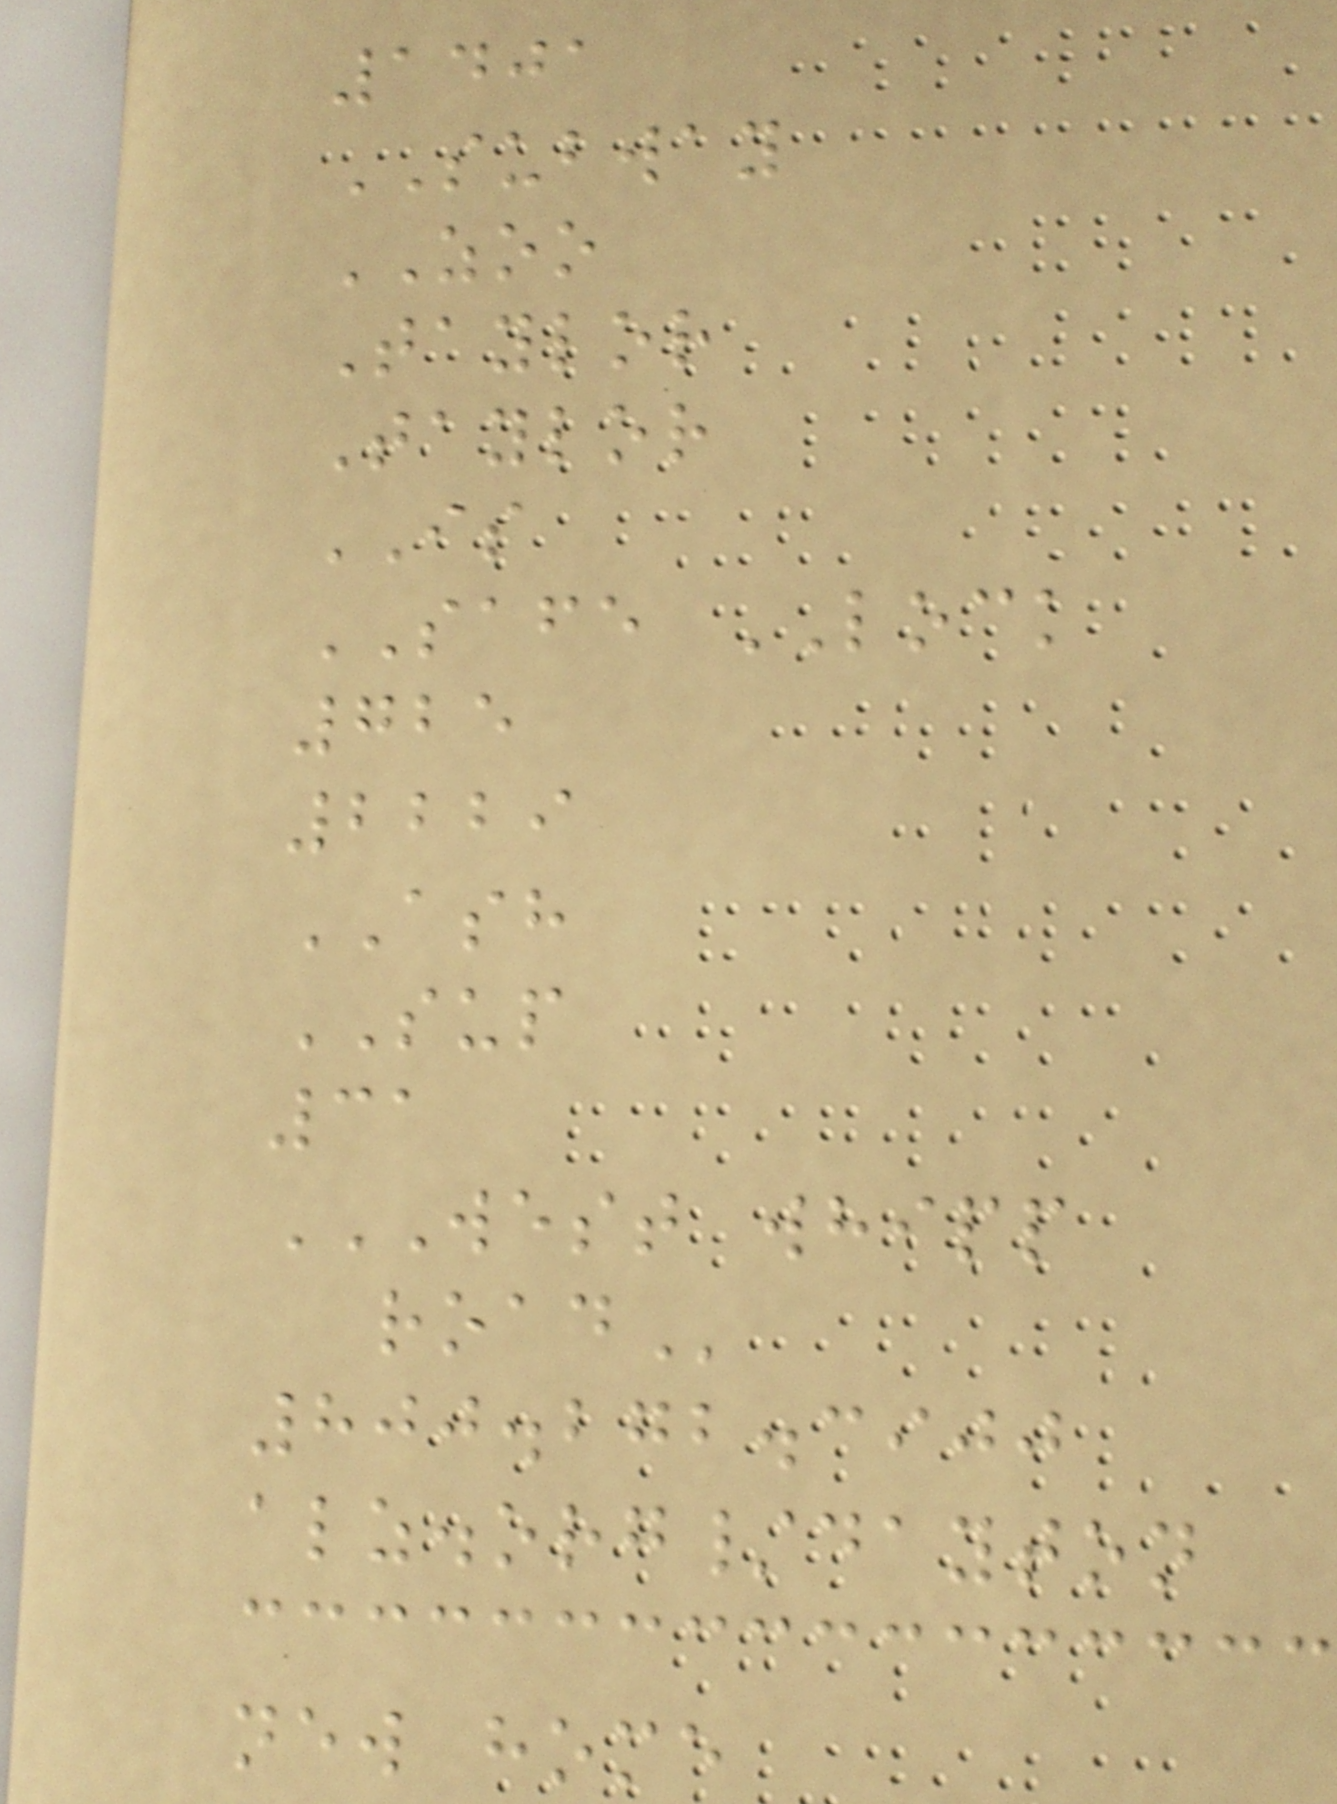1401
SUBWAY
ZOO
Taylor
Taylor
IS
SAFE LOCK
725
2229
ASH
SUP
31
WEST WHIPP
ROAD
800.272.3900
alz.org/dayton
new home
